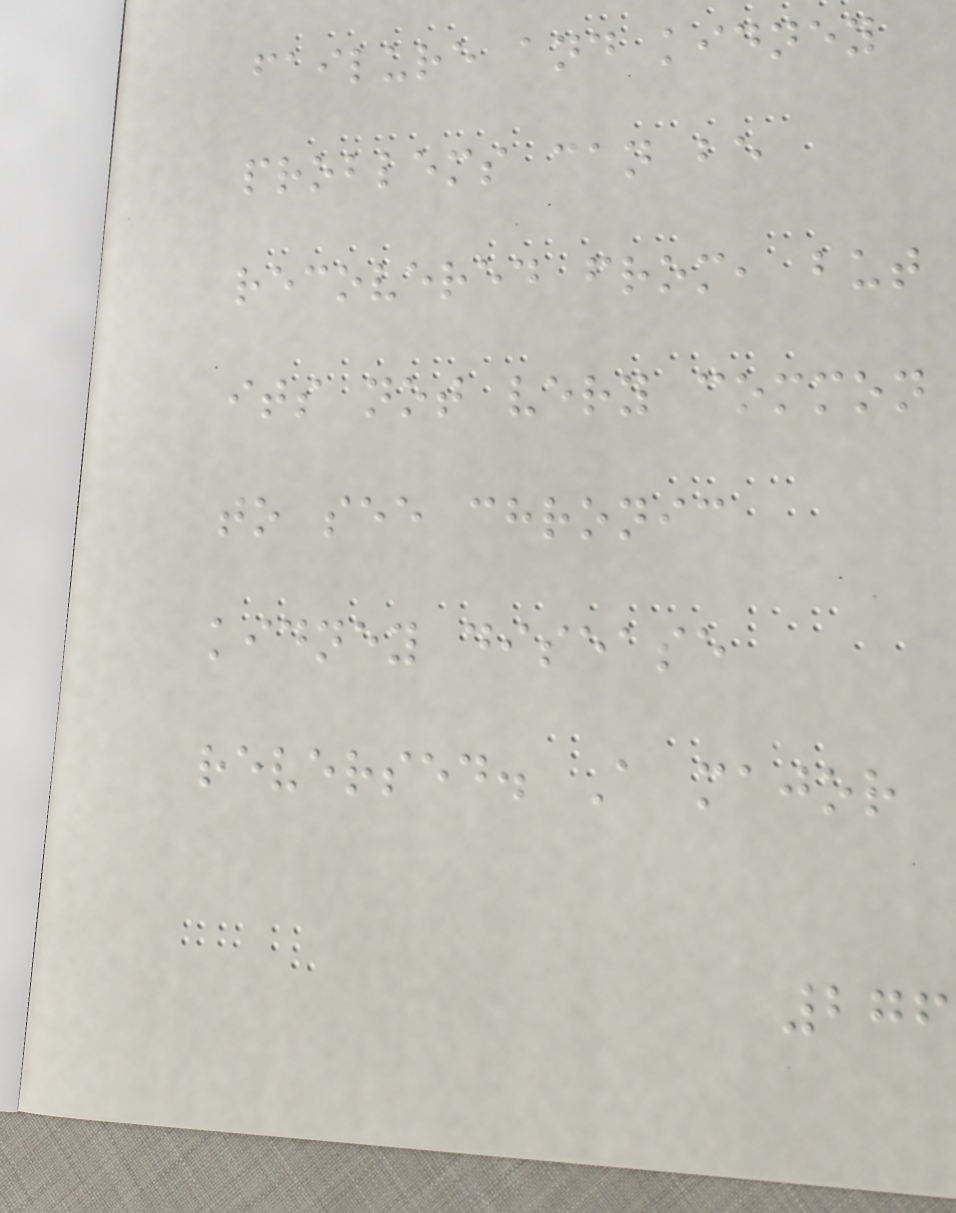failure and kidney
problems can be
recovered from, but
its not very common
to see chronic
kidney disease
reversed. A major
276
